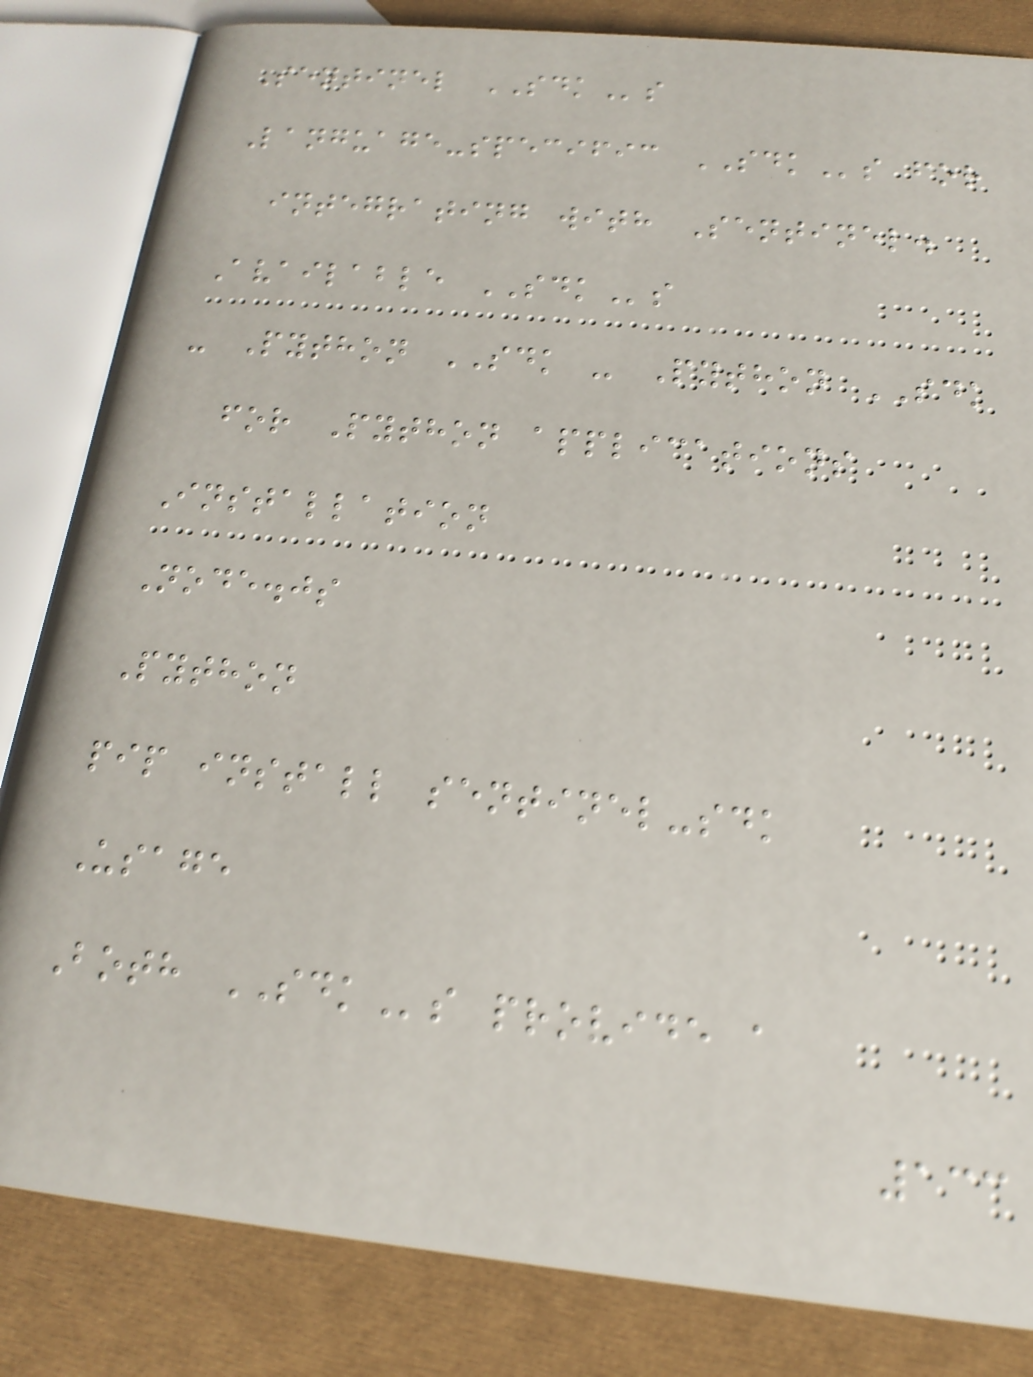Sentinel SDKs
Language-specific SDKs for
integrating with Sentinel.
Available SDKs
- Python SDK - Python SDK
for Python applications
Installation
Node.js
Python
pip install sentinel-sdk
Usage
Both SDKs provide a
133
